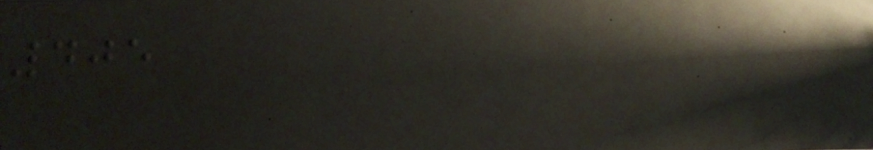405
